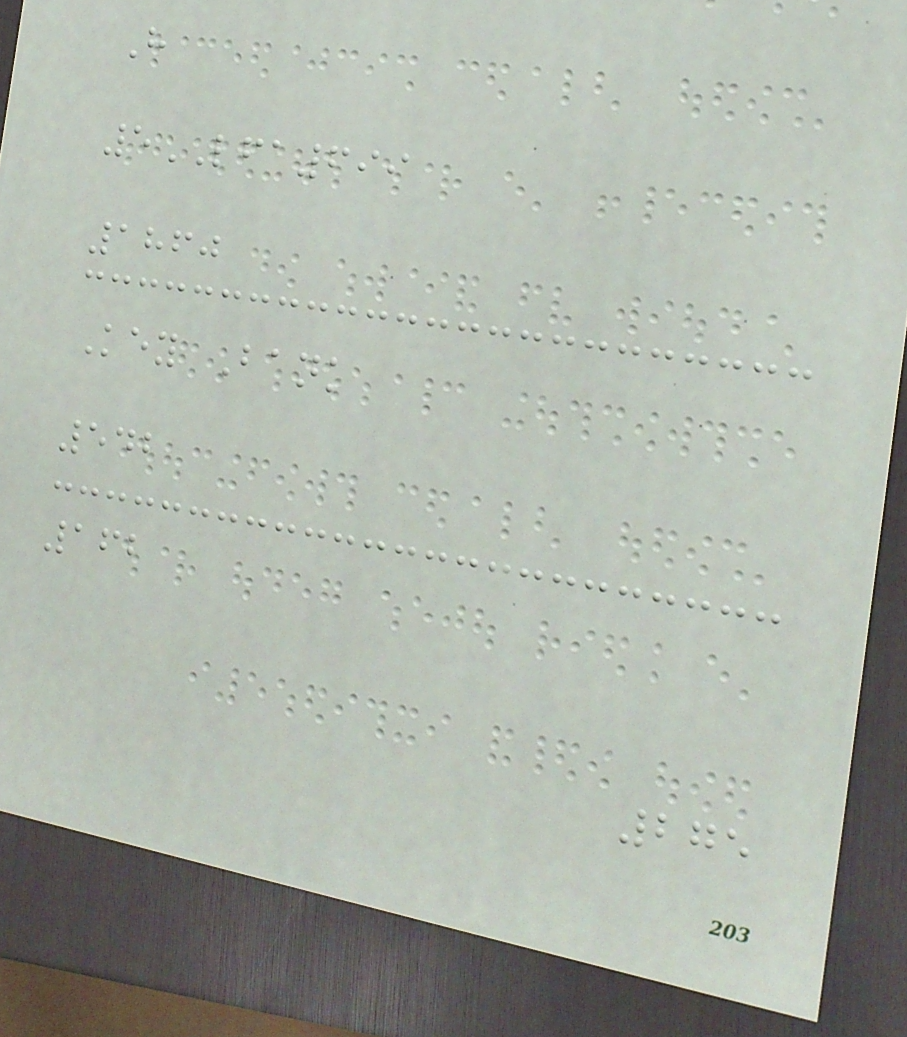H
5LFA699
1860
Key Bank
542
162
275
